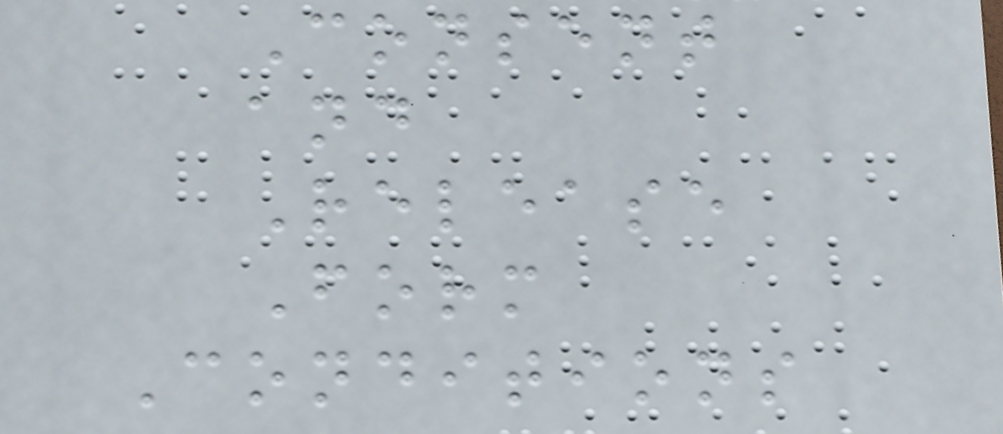Consent
and
Release
Form
Conditions
